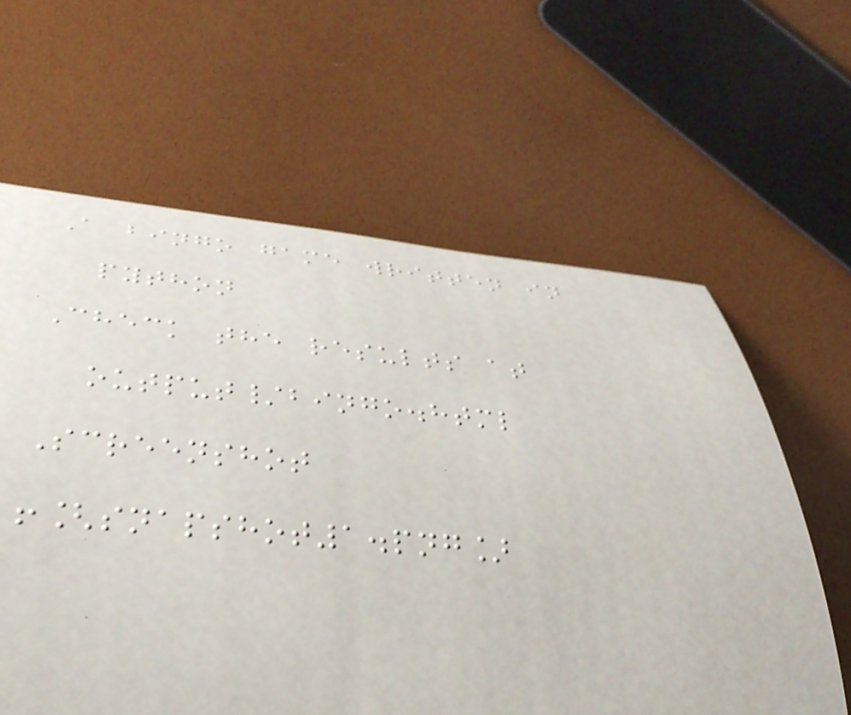A bingo game written in
python
Check the results at
output/bingo.html
Screenshot
![snapshot1.png]
